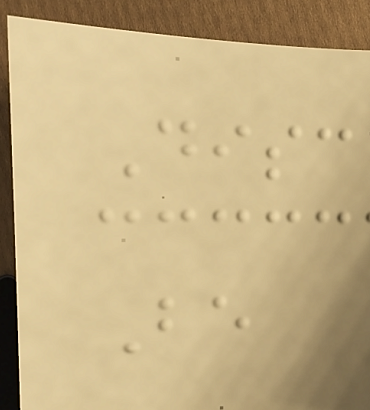Disc
Be
